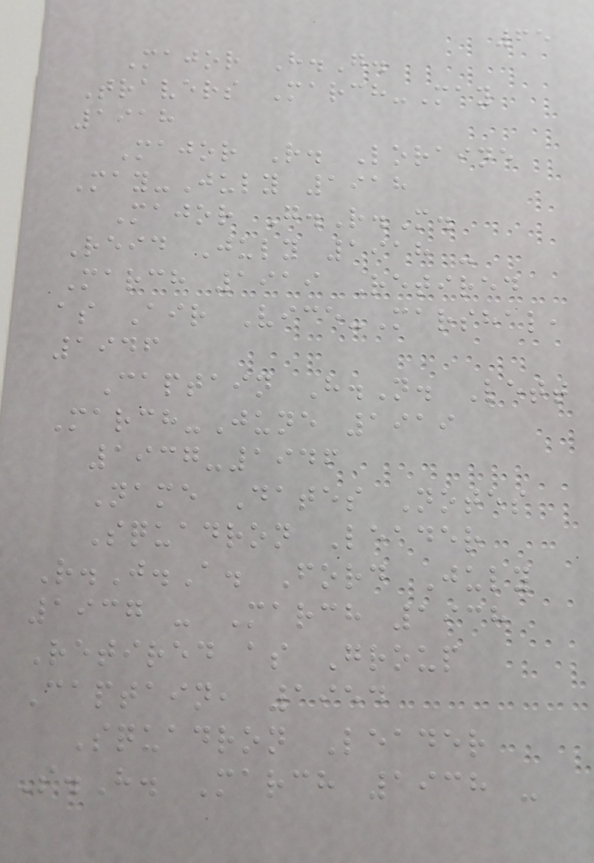65
Major H.G.
Travers March-May
1918
Major R. Loraine
May-July 1918
Major G.R.M.
Reid July 1918 -
March 1919 Retired
as Air Vice-Marshal,
1946
Captain H.N. Lett
March-June 1919
1937-1946
Name Dates Notes
Squadron Leader
R.J.A. Ford July
1937 - March 1938
Retired as Group
Captain, 1954
Squadron Leader
S.H. March 1938 -
